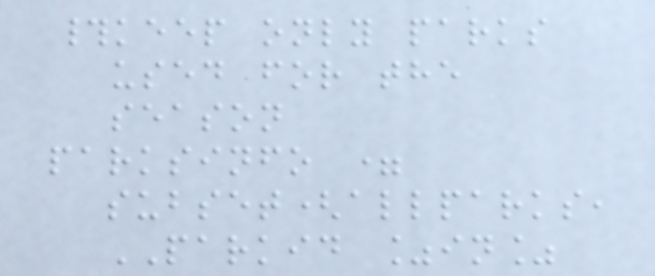#keep only parks
used for the
season
parksinfo =
subset(allparks,
PARKID %in%
